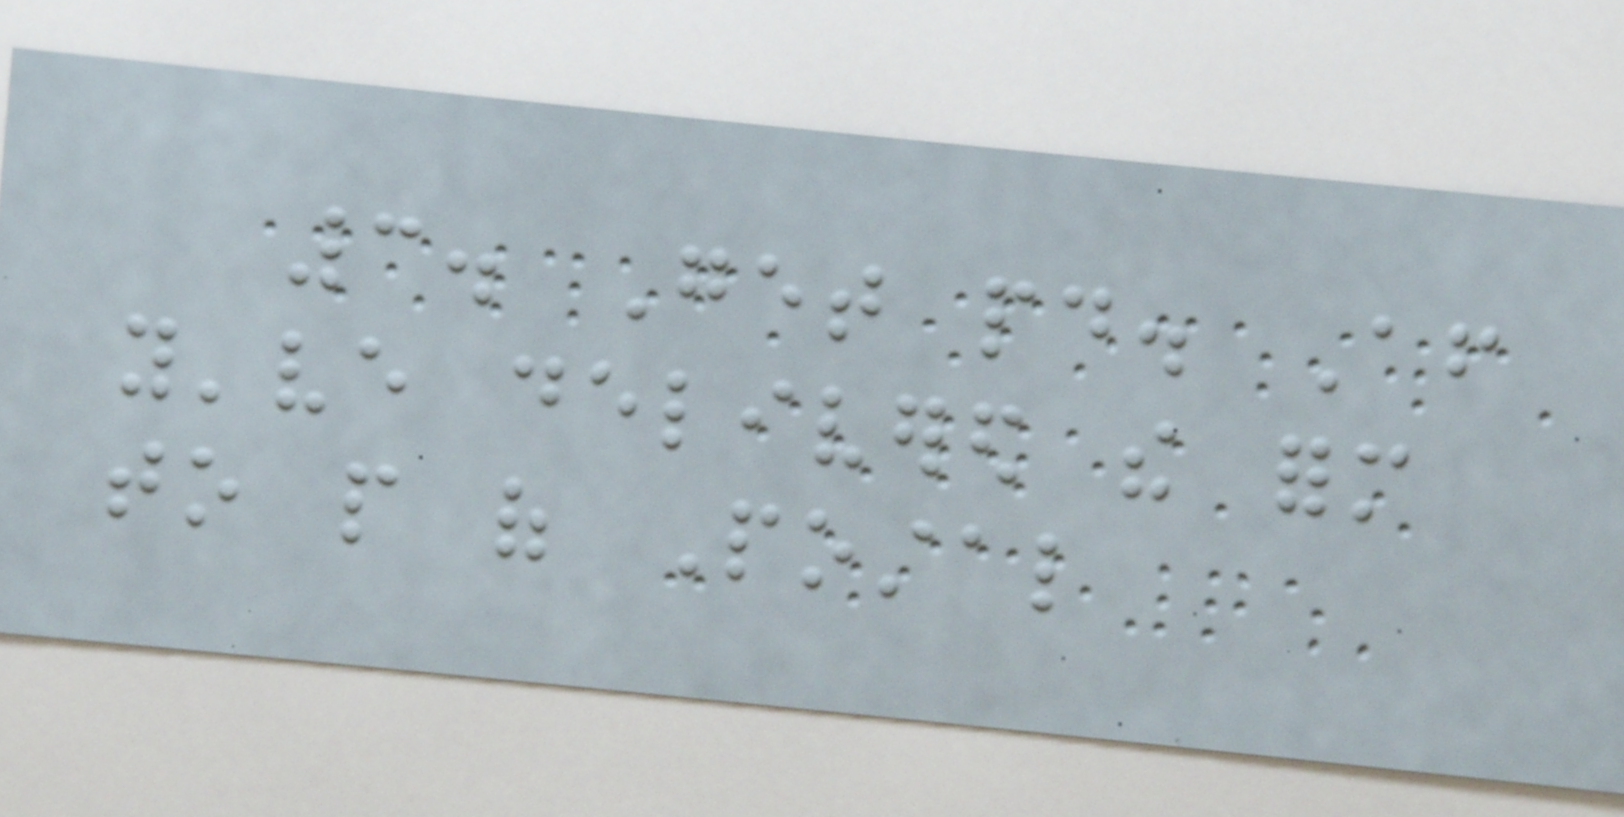3. Get paid. After
you've delivered the form
to people of Postal
